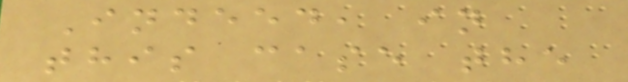Indeed, in
this case the
